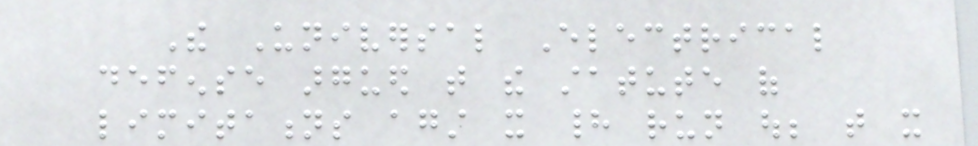The Universal Electrical
defense argued that the statute of
limitations against it had run out; that it
